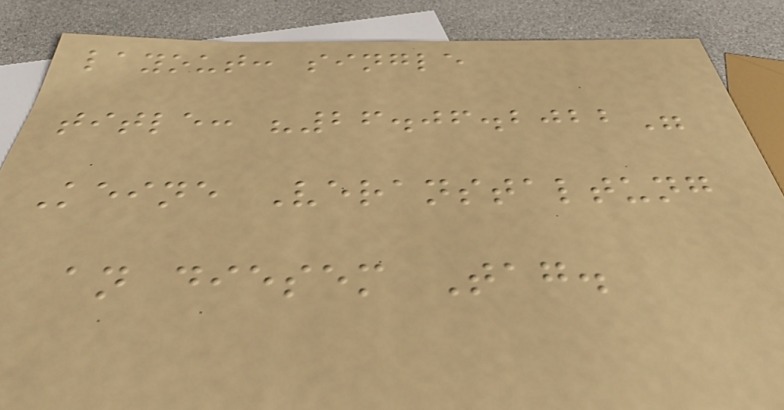layout: single
title: "26.06.2022"
Keine Veranstaltung
an diesem Tag.
